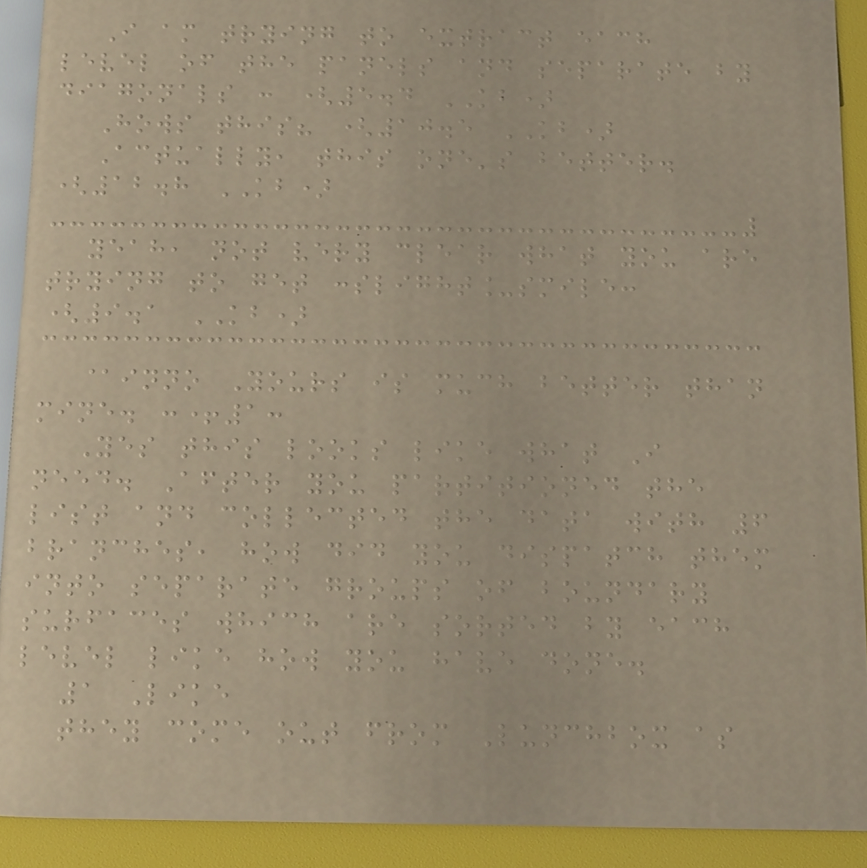I am trying to extract each
level of the panels and separate by
diagonals : (5.4 KB)
Hows this? (10.5 KB)
Actually, this one's better.
(12.8 KB)
yeah, not very clear what you are
trying to get :slight_smile:
(9.1 KB)
@inno Yours is much better than
mine. :+1:
Yes this looks like what I
need. After you partitioned the
list and collected the data with 6
branches, how did you dispatch them
into separate groups of boundary
surfaces which are sorted by each
level like how you have done.
1 Like
they come out from Lunchbox as
